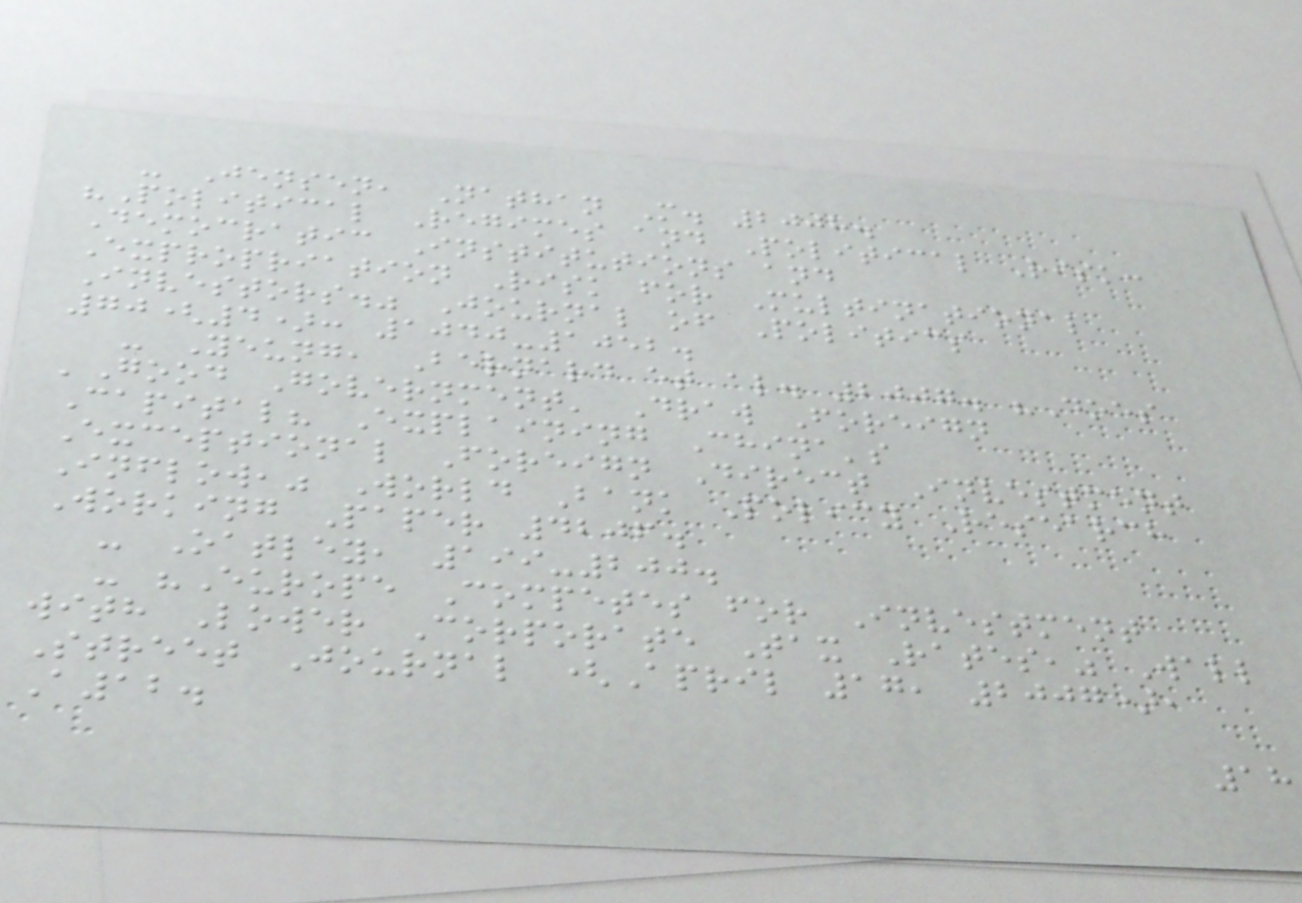- Jensen, Nathan M. 2008.
"Political Regimes and Political Risk:
Democratic Institutions and
Expropriation Risk for Multinational
Investors." Journal of Politics
70(4): 1040-1052.
- Yeung, Bernard et al. 2007. "Does
'Good Government' Draw Foreign
Capital? Explaining China's
Exceptional Foreign Direct Investment
Inflow," World Bank Policy Research
Working Paper 4206.
- Oatley, 199-200.
- "Europe Competes for Investment
with Lower Corporate Tax Rates," Wall
Street Journal (April 17, 2007),
A12.
18
